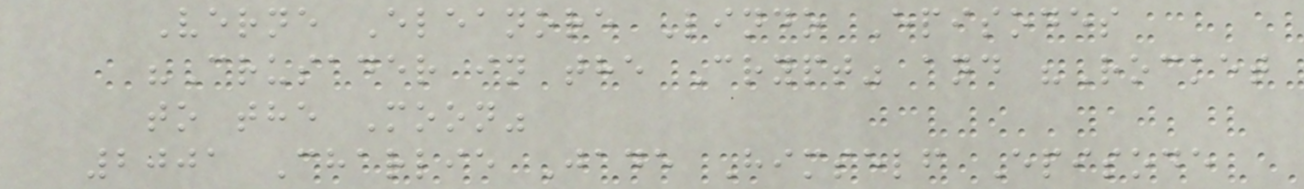Verne Eleanore Lindo Episodes
"Crusader in the Crypt" and "Rocket
to the Moon"
2001 Charlie Jade Himself Episode
